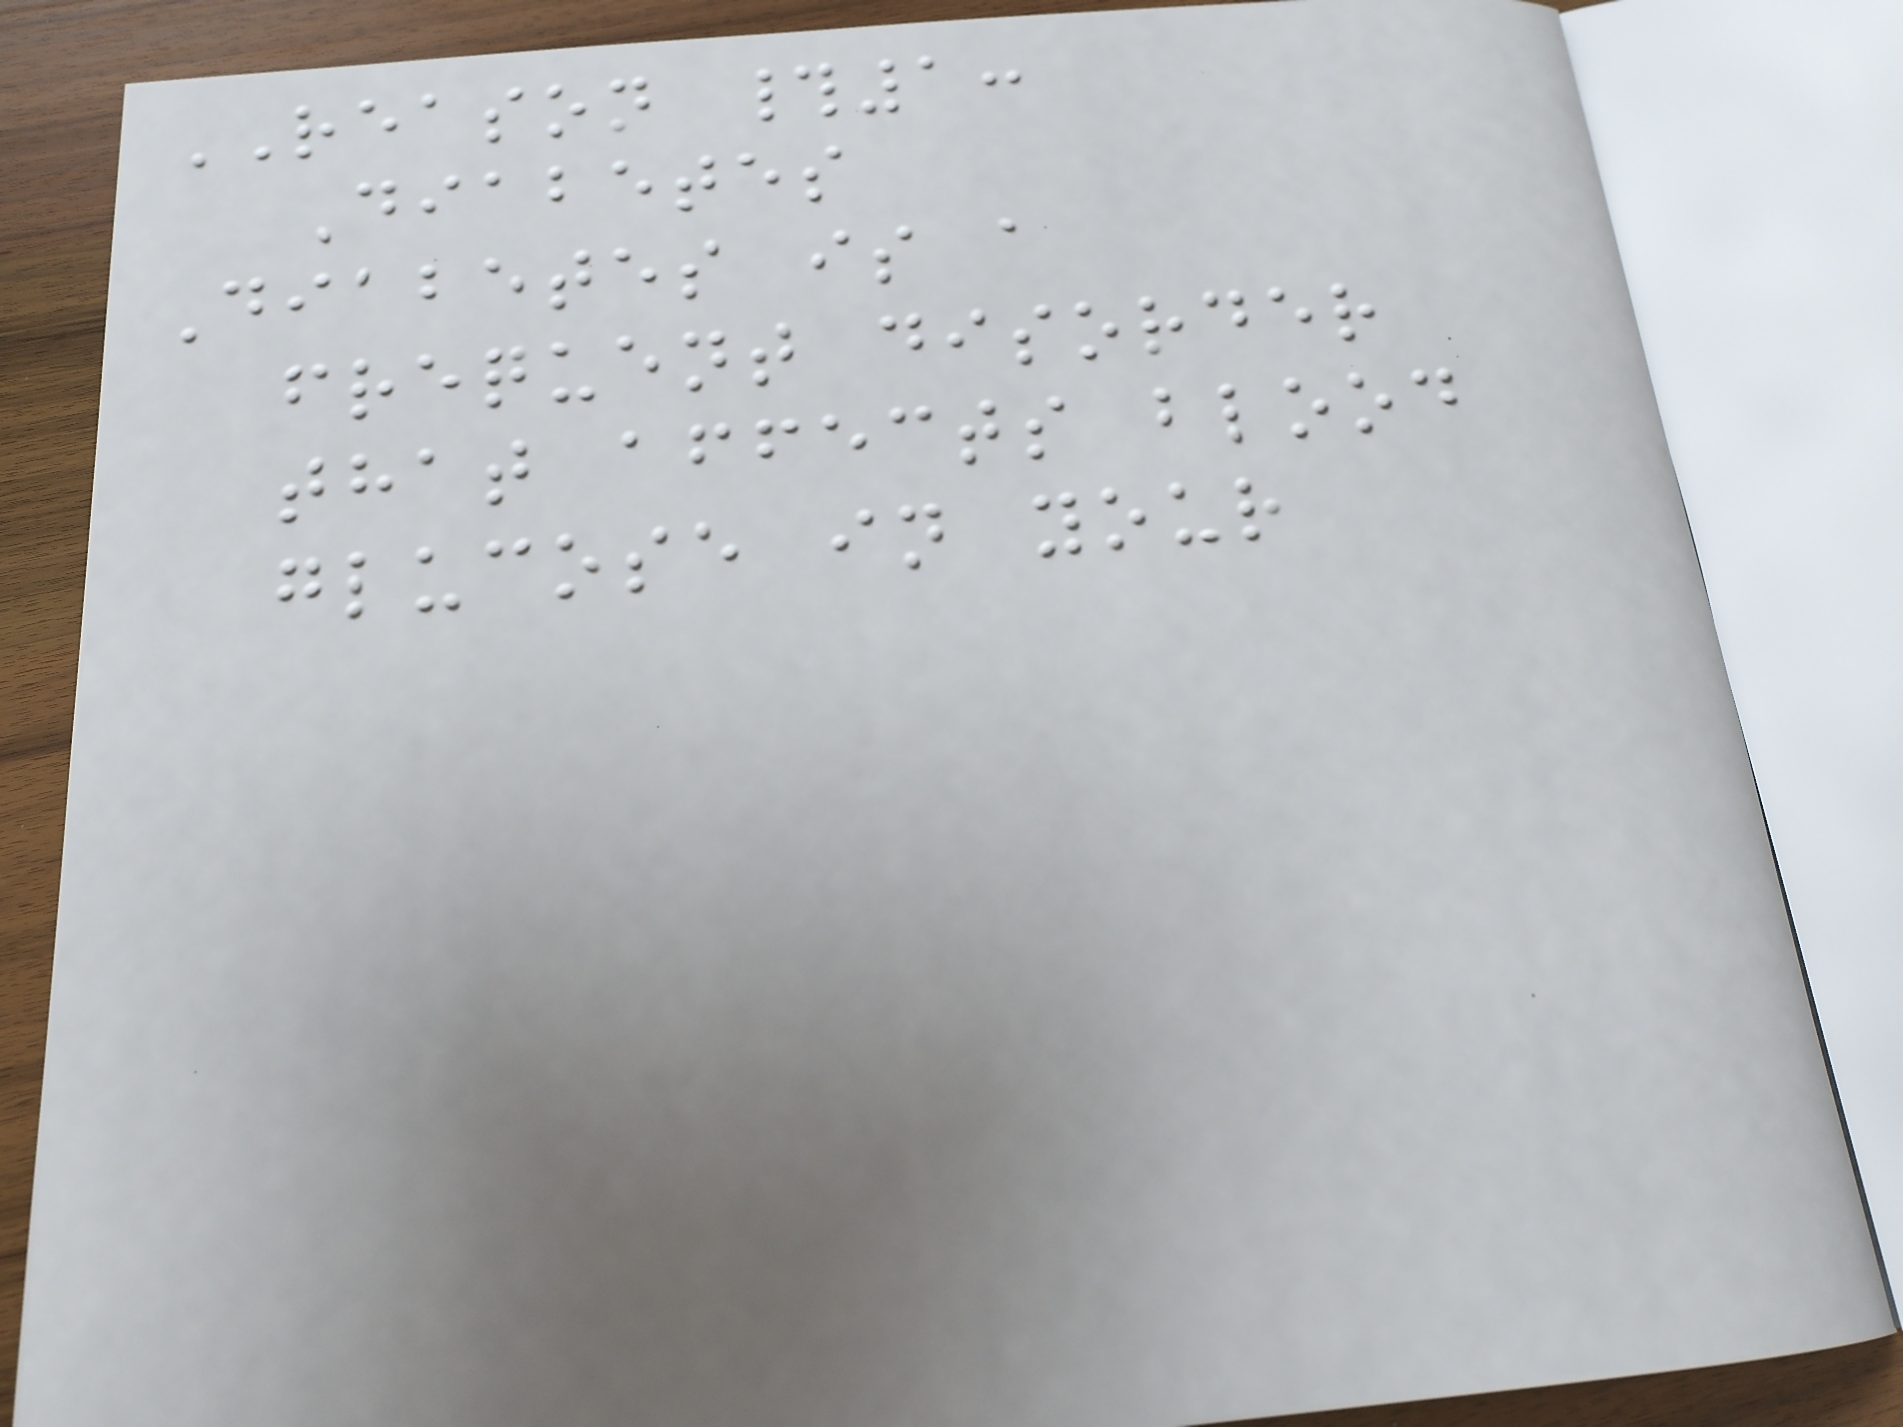REASON #1:
Diabetes
Diabetes is a
frequent disorder
that affects blood
glucose in your
